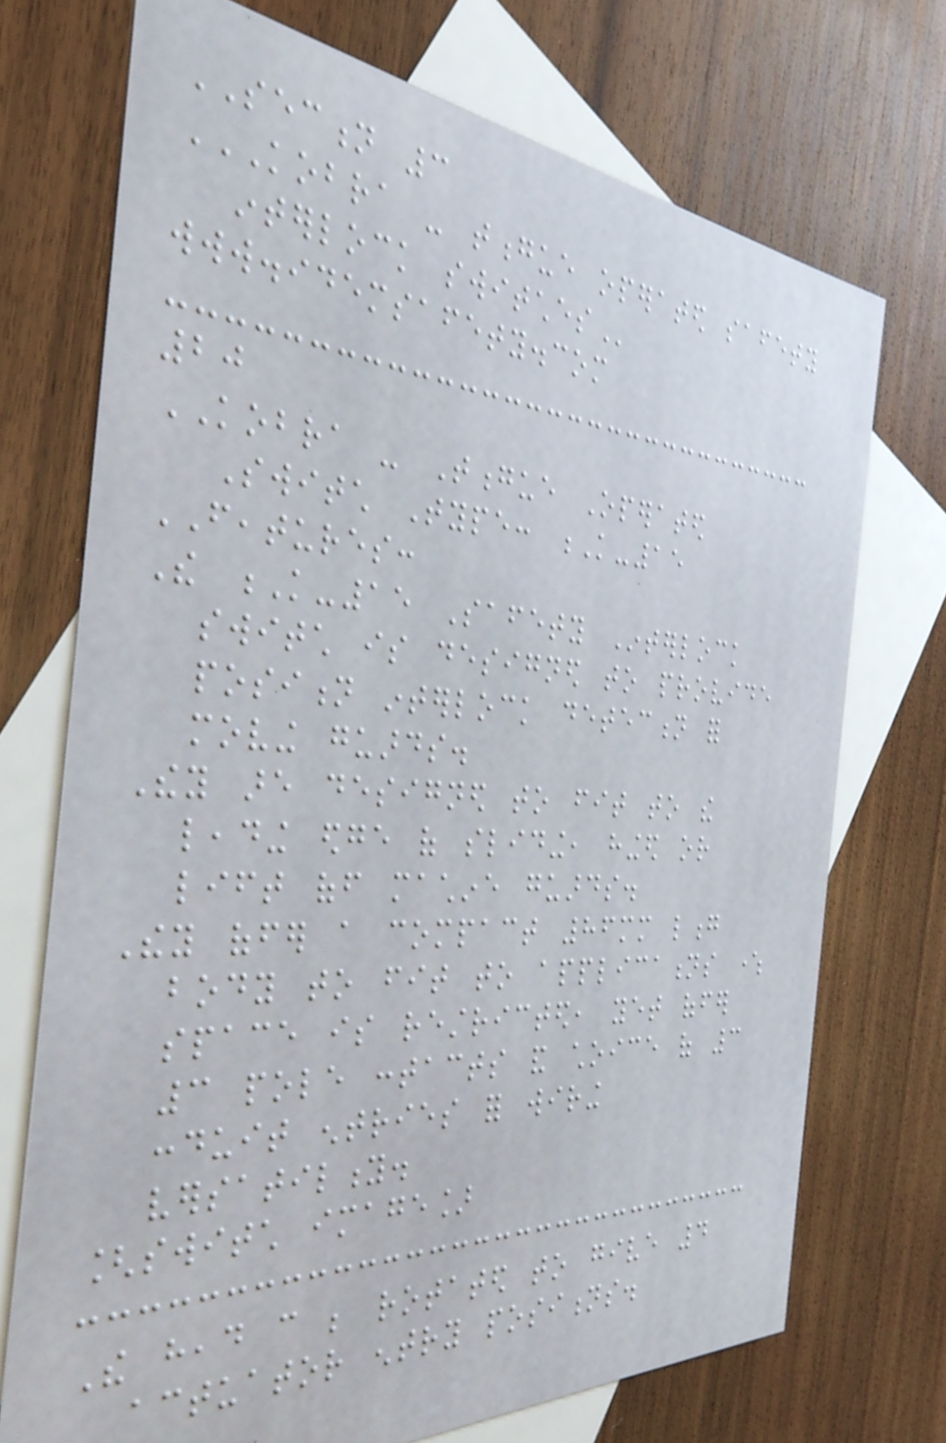SECTION 3
KOBRA - TONGUE OPERATED SAFETY
INTERLOCK SWITCHES
www.idemsafety.com
20
KOBRA - Tongue Operated
Switch Type: K-15
FEATURES:
The K-15 Safety Interlock
switch is designed to provide
position interlock detection for
moving guards.
They are designed to fit to the
leading edge of sliding, hinged or
lift off machine guards.
They offer a compact 86mm long
body to fit to applications where
space is restricted, yet offer
3 pole contacts and choice of 3
conduit entries for wiring
versatility.
[switch image]
The head can be rotated to give 4
actuator entry positions.
